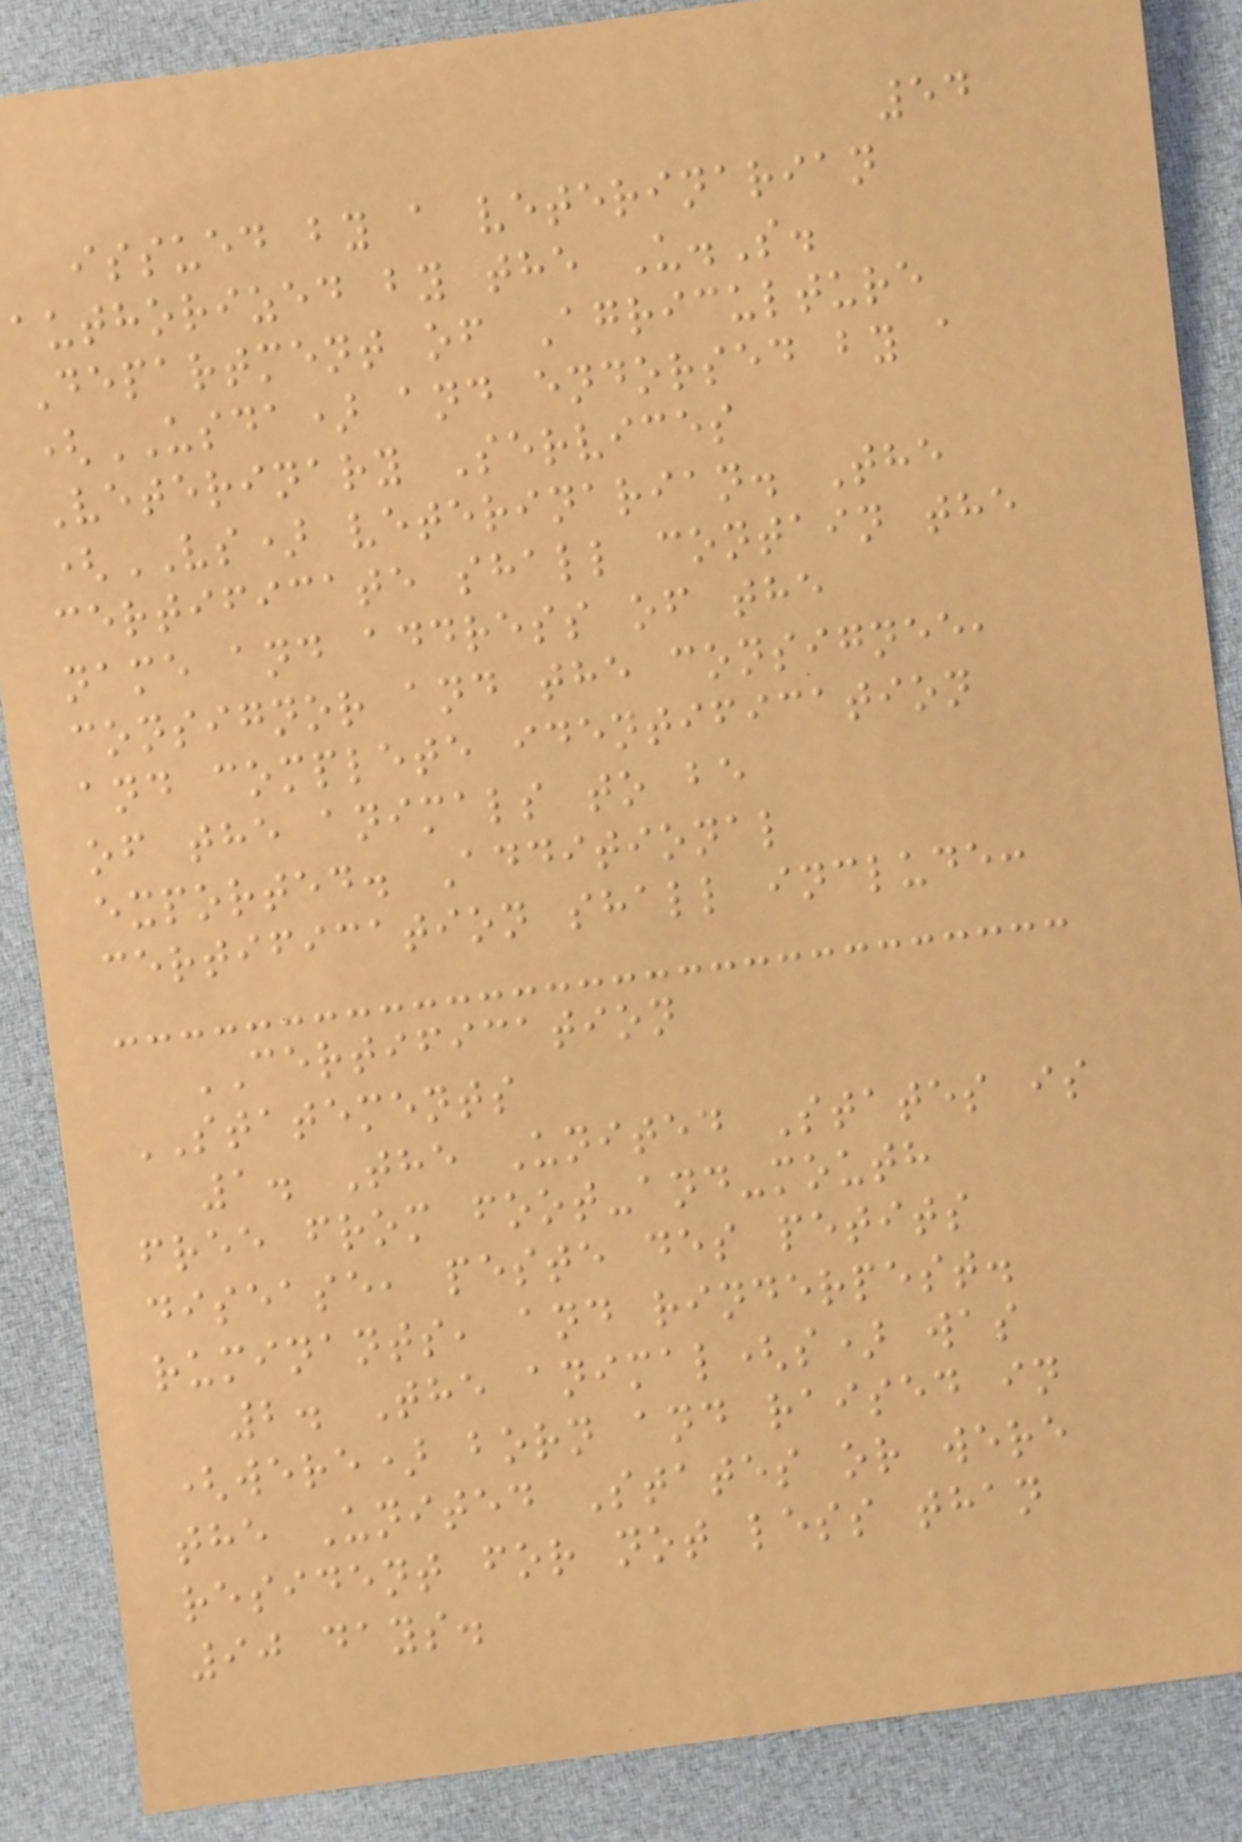54
issued by a veterinarian
authorized by the U.S.
Department of Agriculture
(USDA) and endorsed by a
Veterinary Services
(VS) veterinarian. The
certificate shall contain the
name and address of the
consignor and the consignee,
and complete identification
of the animals to be
exported. Additional
certification shall include:
CERTIFICATION
STATEMENTS
1. The United States is
free from foot-and-mouth
disease, peste des petits
ruminants, and rinderpest.
2. The animal(s) was
(were) born and raised in
the United States or were
resident for not less than
90 days.
